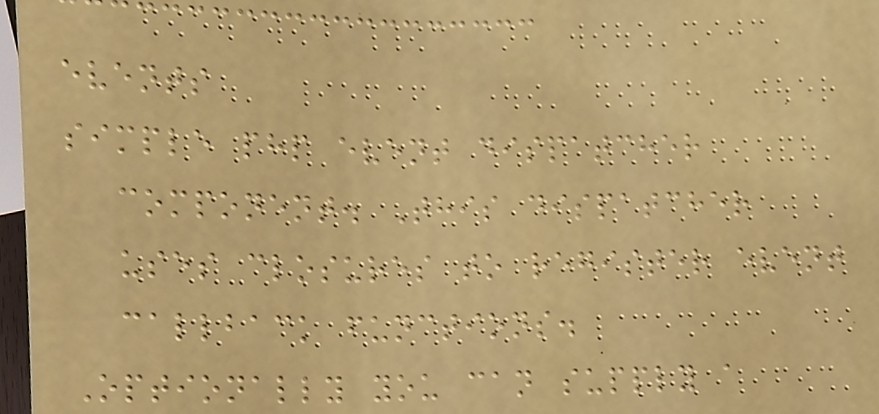events
simple php event dispatcher
component. This dispatcher
uses closures to register event
callback functions.
Optionally you can supply a
